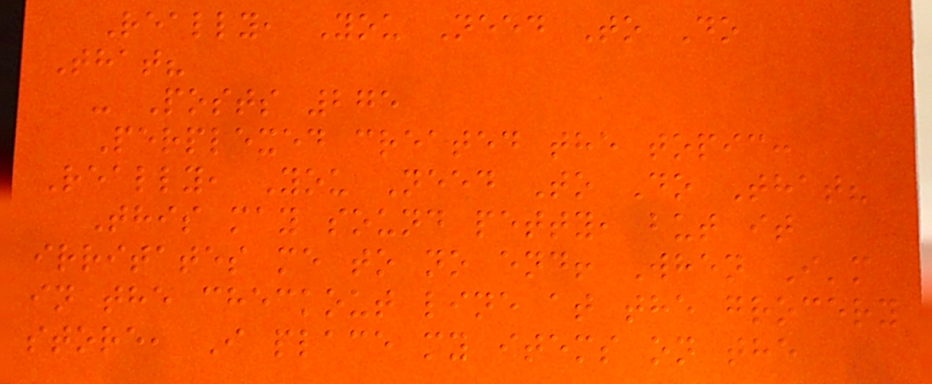Really, You Need To Do
That?
- Posts 275
Perplexed created the topic:
Really, You Need To Do That?
This may sound petty, but it
irritates me to no end! When I'm
in the checkout line at the grocery
store, I place my items on the
